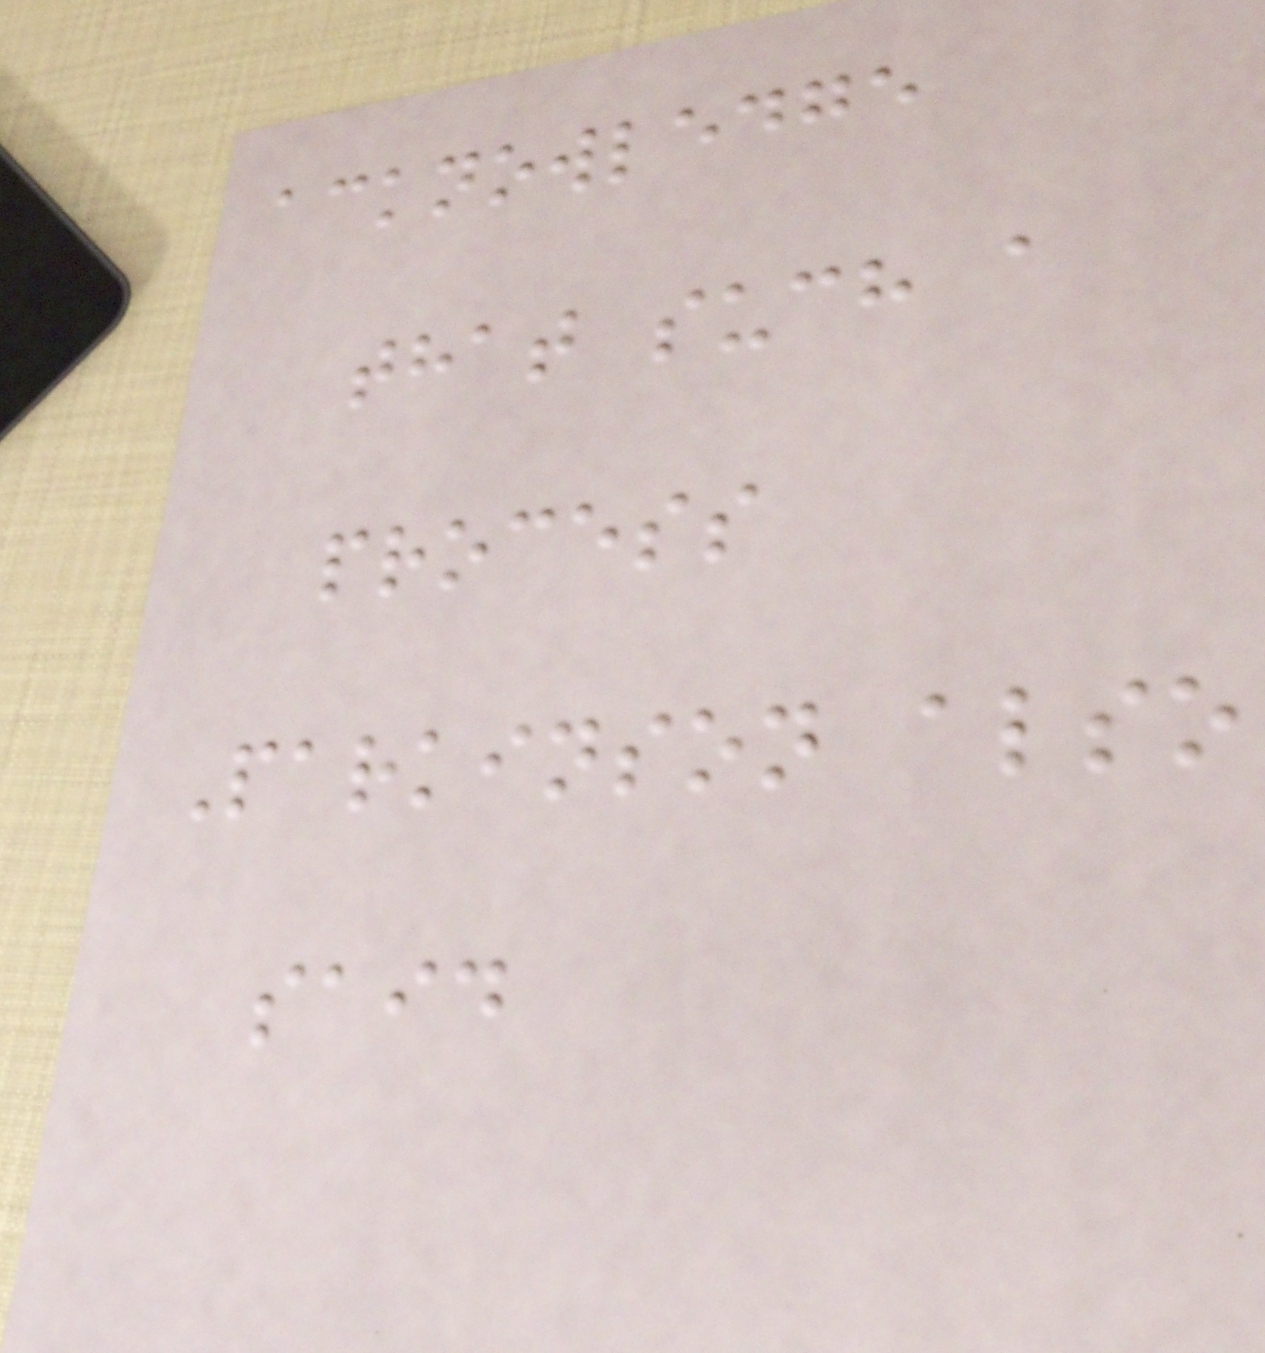acknowledge
that such a
process
Parkinson also
said
